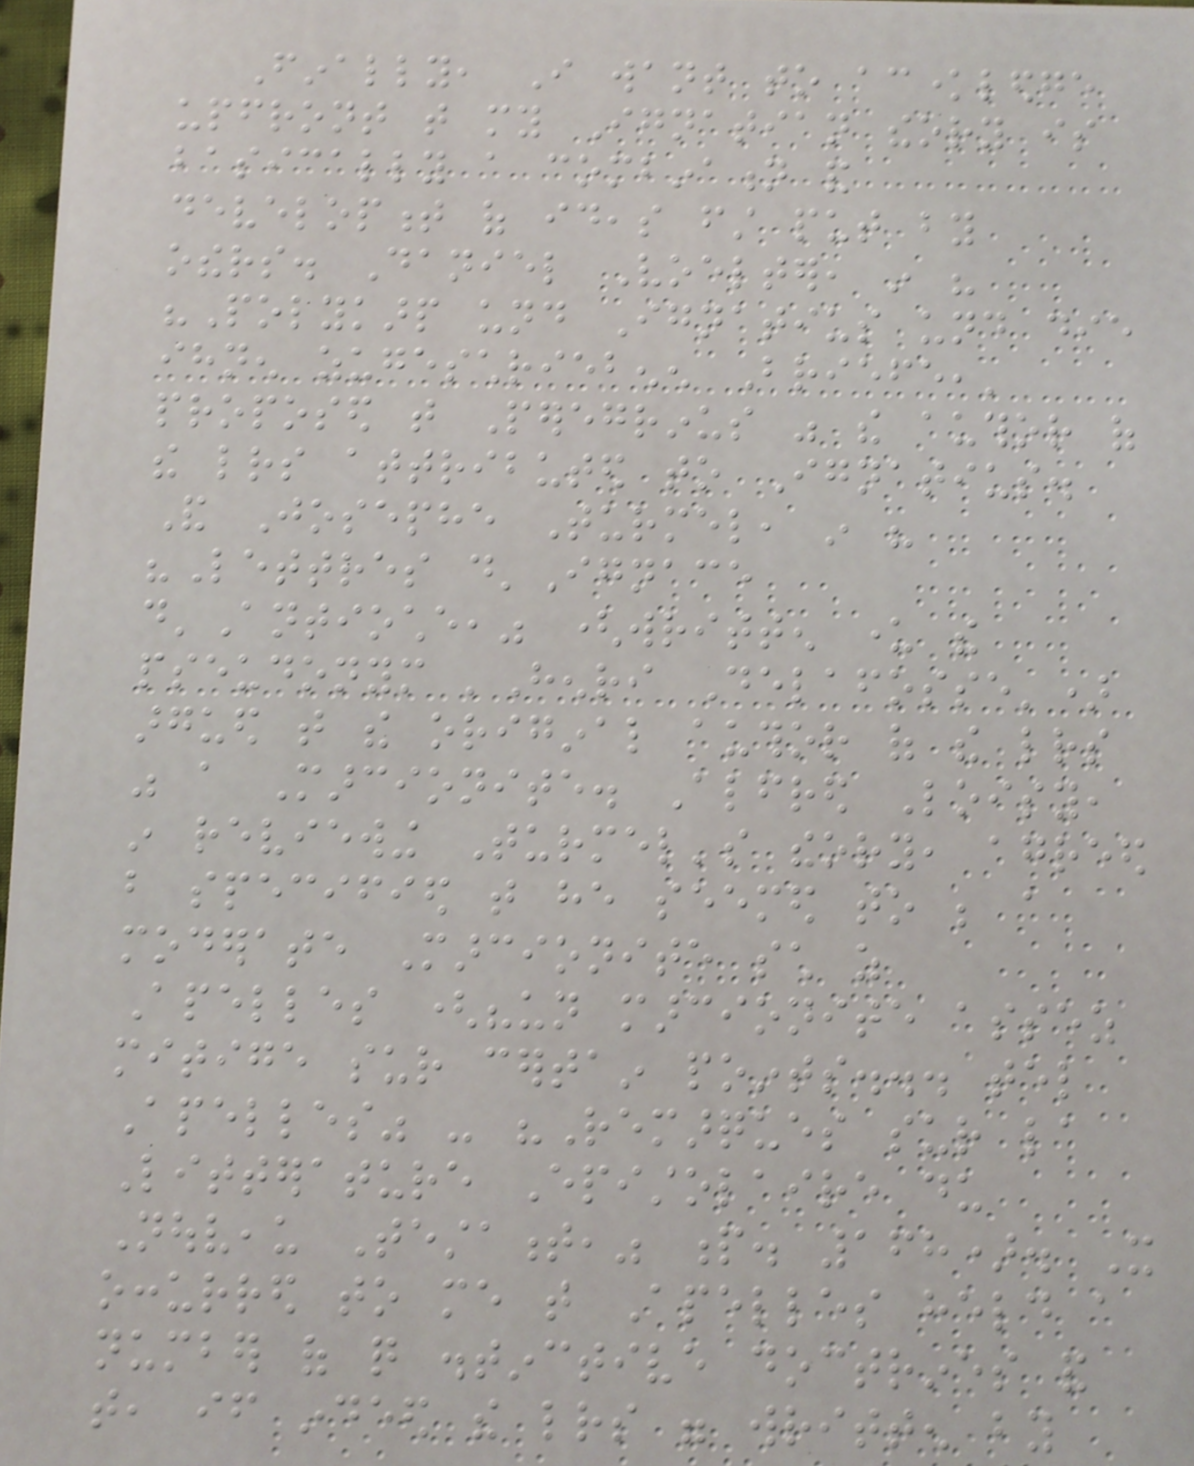Finally, I want to acknowledge
upfront that my Ignatian theory is
basically a combination and
development of ideas first put by
others. Daniel Voelter, in his
"Polykarp und Ignatius und die
ihnen zugeschriebenen Briefe,'
proposed that Peregrinus was the author of
the letters attributed to Ignatius.
And Josephe Turmel, in his
"Lettres d'Ignace
d'Antioche," (written under the
pseudonym 'Henri Delafosse')
argued that the original author of the letters
was a Marcionite. Alfred Loisy,
in reviewing Turmel's theory, agreed
but specified that he seemed to be a
moderate Marcionite such as
Apelles ("un marcionite assez
mitige sur certain points... tel
Apelles" - "Remarques sur la
Litterature Epistolaire du
Nouveau Testament," p. 168). It
occurred to me that Apelles held a
number of quite distinctive doctrines and
that, if indeed the letters were written by
